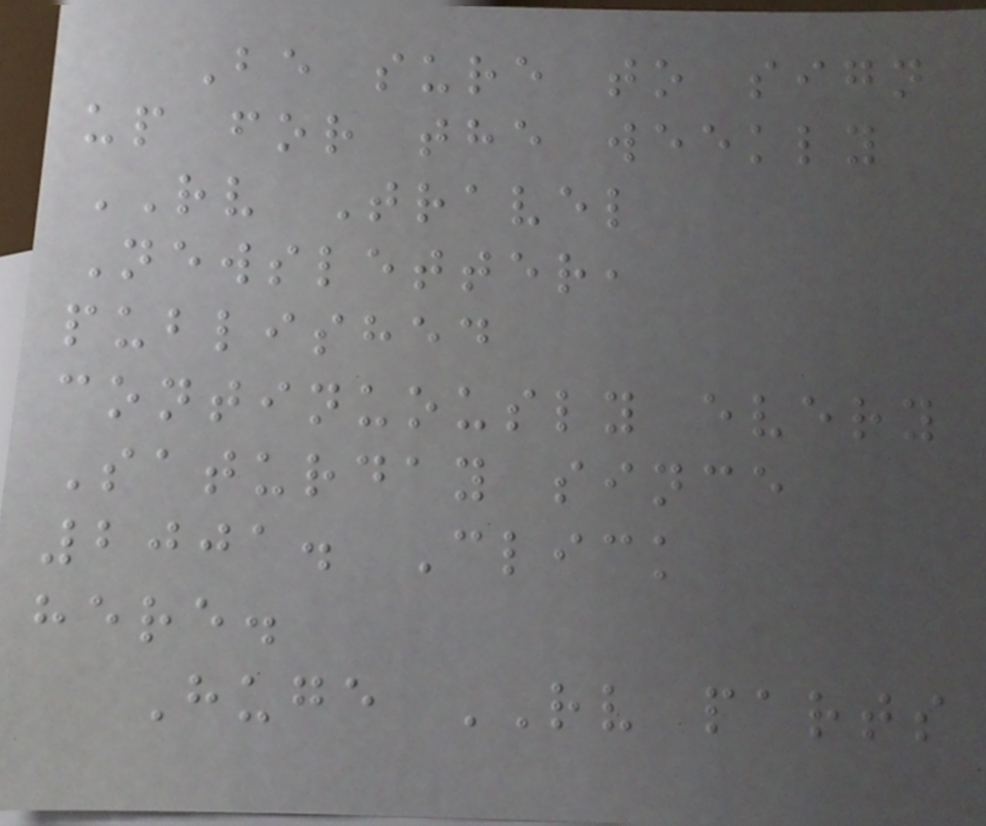Be sure to sign
up for the weekly
RV Travel
Newsletter,
published
continuously every
Saturday since
2001. Click
here.
Huge RV parts
